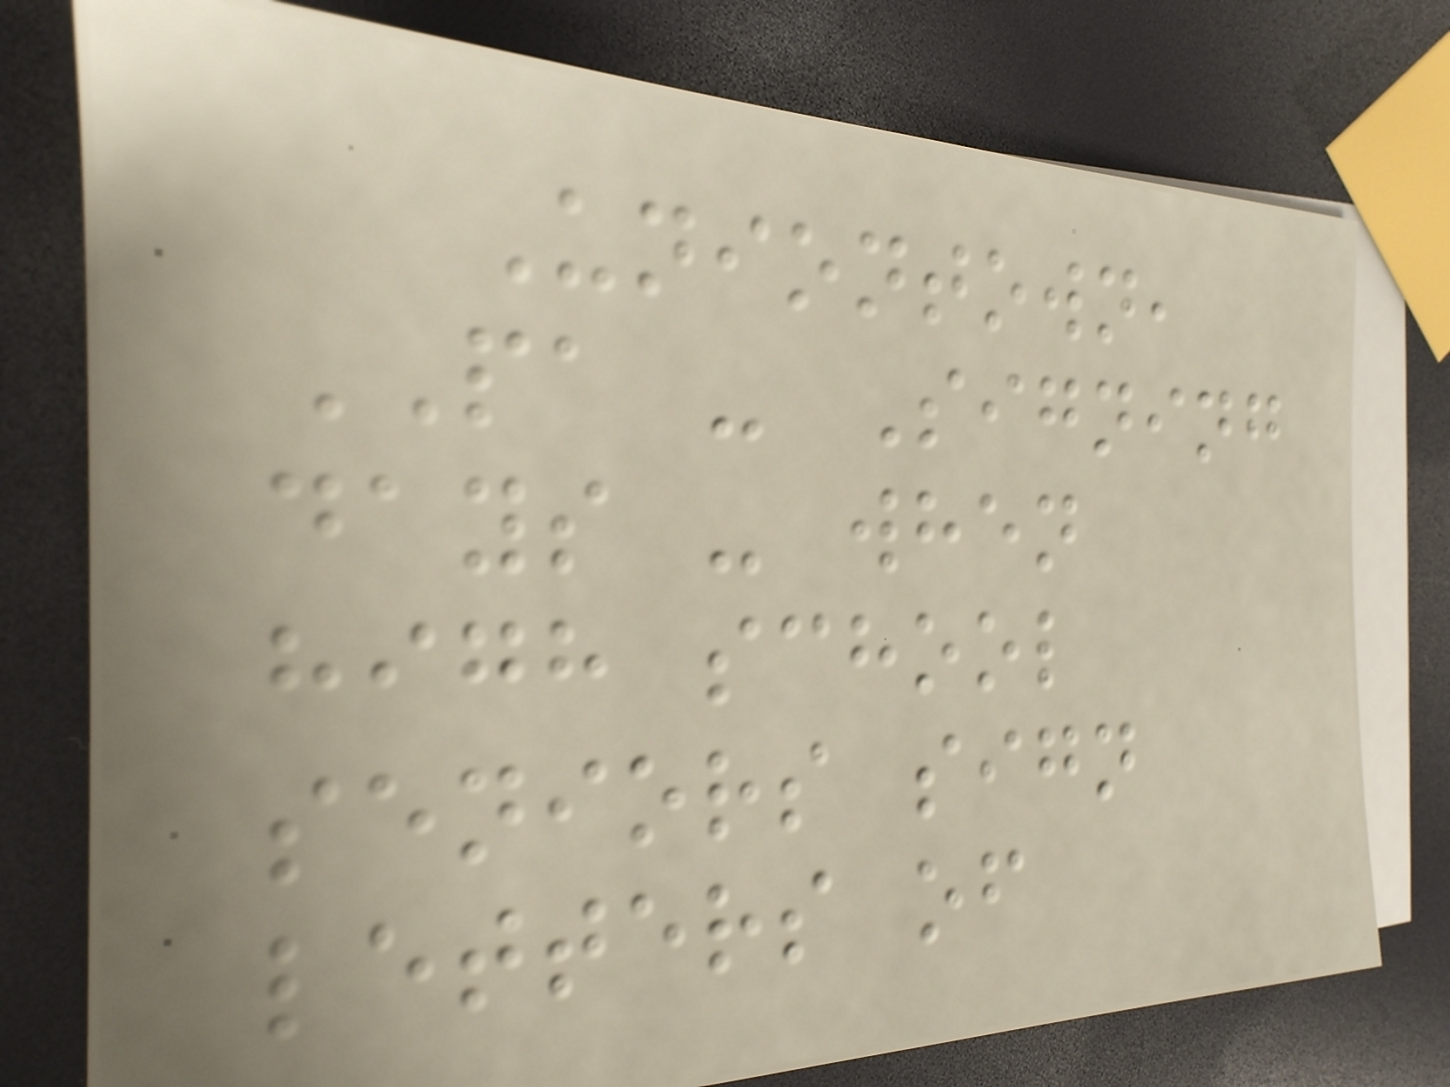Uniontown,
PA - Signing
days - when
high school
seniors sign
letters of
